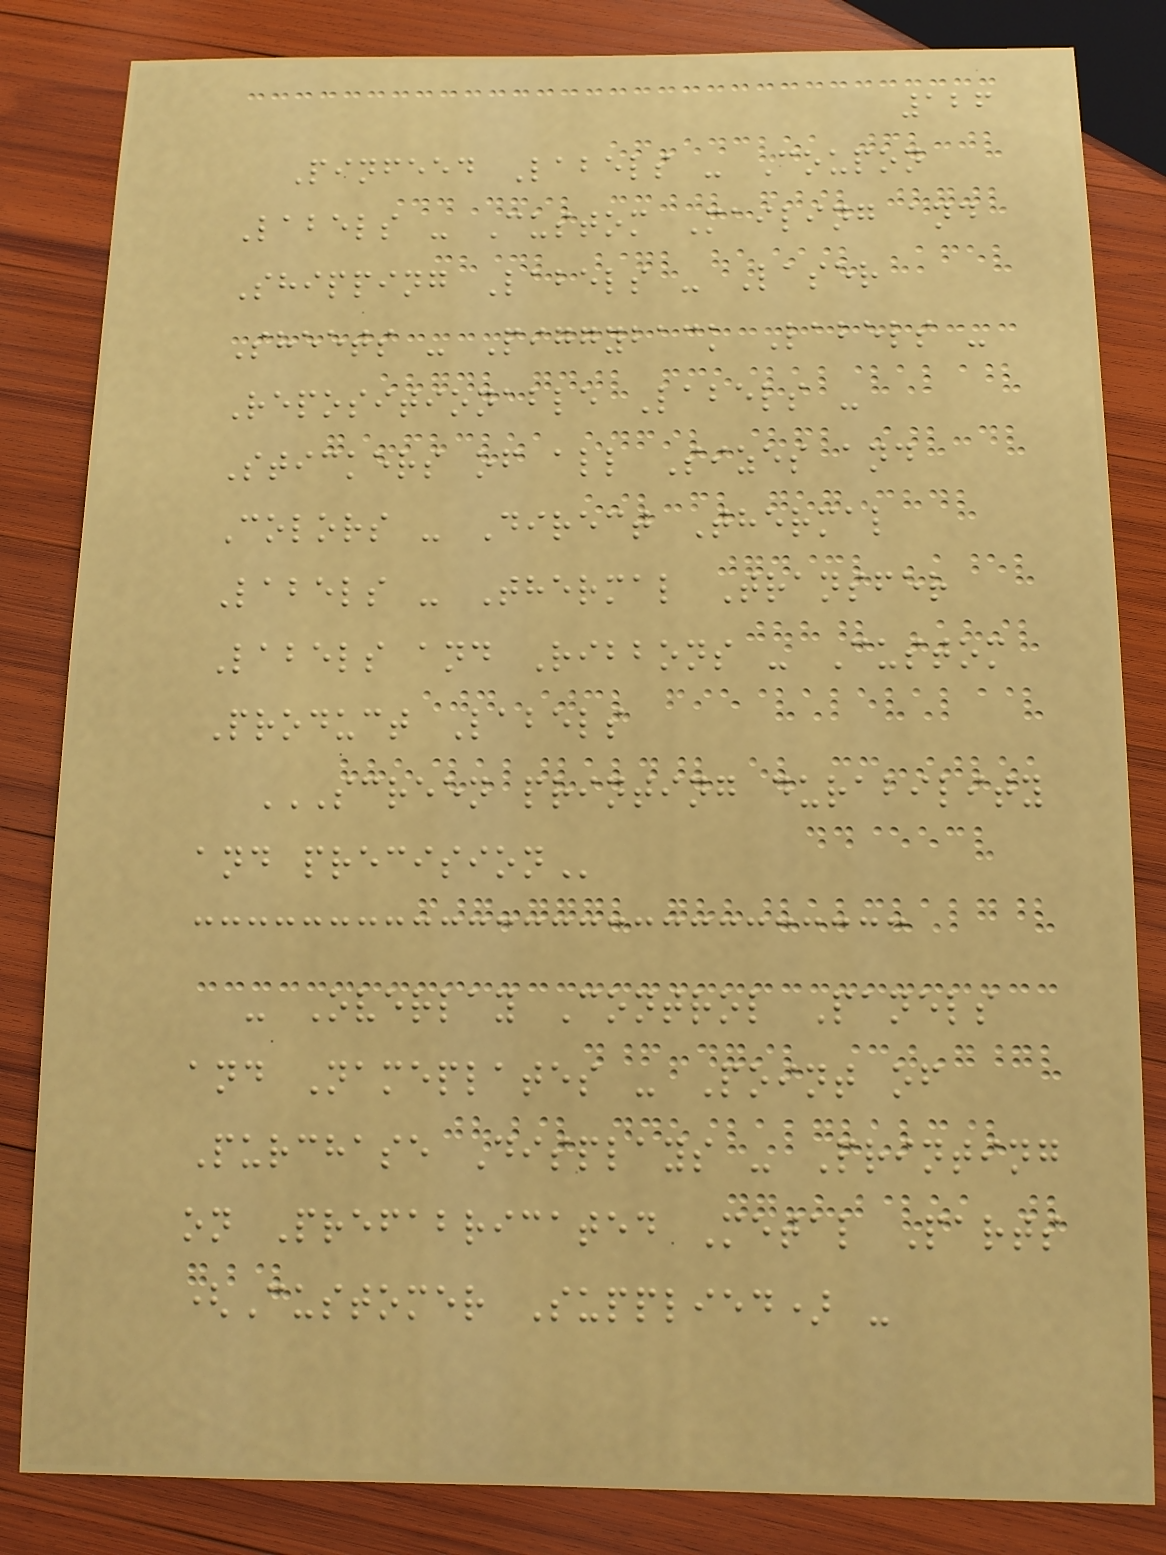126
Pinfeed Labels - Coupon
Labels - Custom Mailing and
Shipping Labels - Laser
Sheets - Piggyback Labels -
Repositionable Labels -
Stickers of all Sizes and
Colors - Direct Thermal
Labels - Thermal Transfer
Labels and Ribbons - Custom
Product Labels
SCREEN PRINTING DURABILITY
AND PRECISION
- Overlay Control Panels
and Nameplates - Point of
Purchase Displays - Printing
on Prefabricated Metal Parts
(Customer Supplied) -
